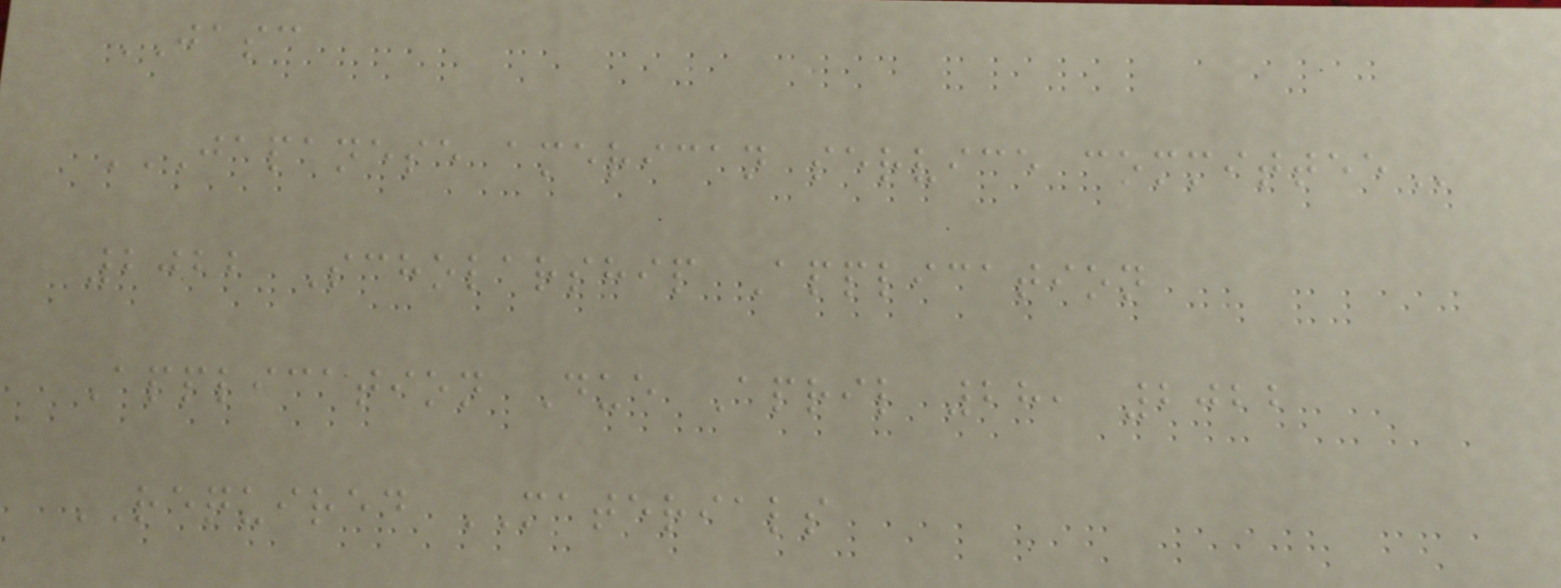JASC
JAPANESE AMERICAN SERVICE COMMITTEE
2022 Scholarship Application
Application Due April 28, 2022
REQUIRED MATERIALS
